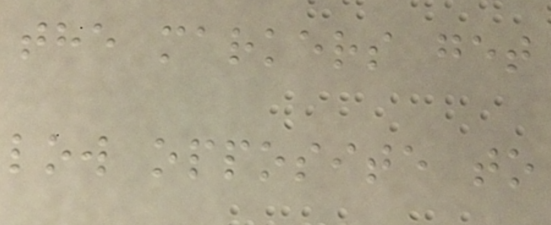the markers get
low opposite to
